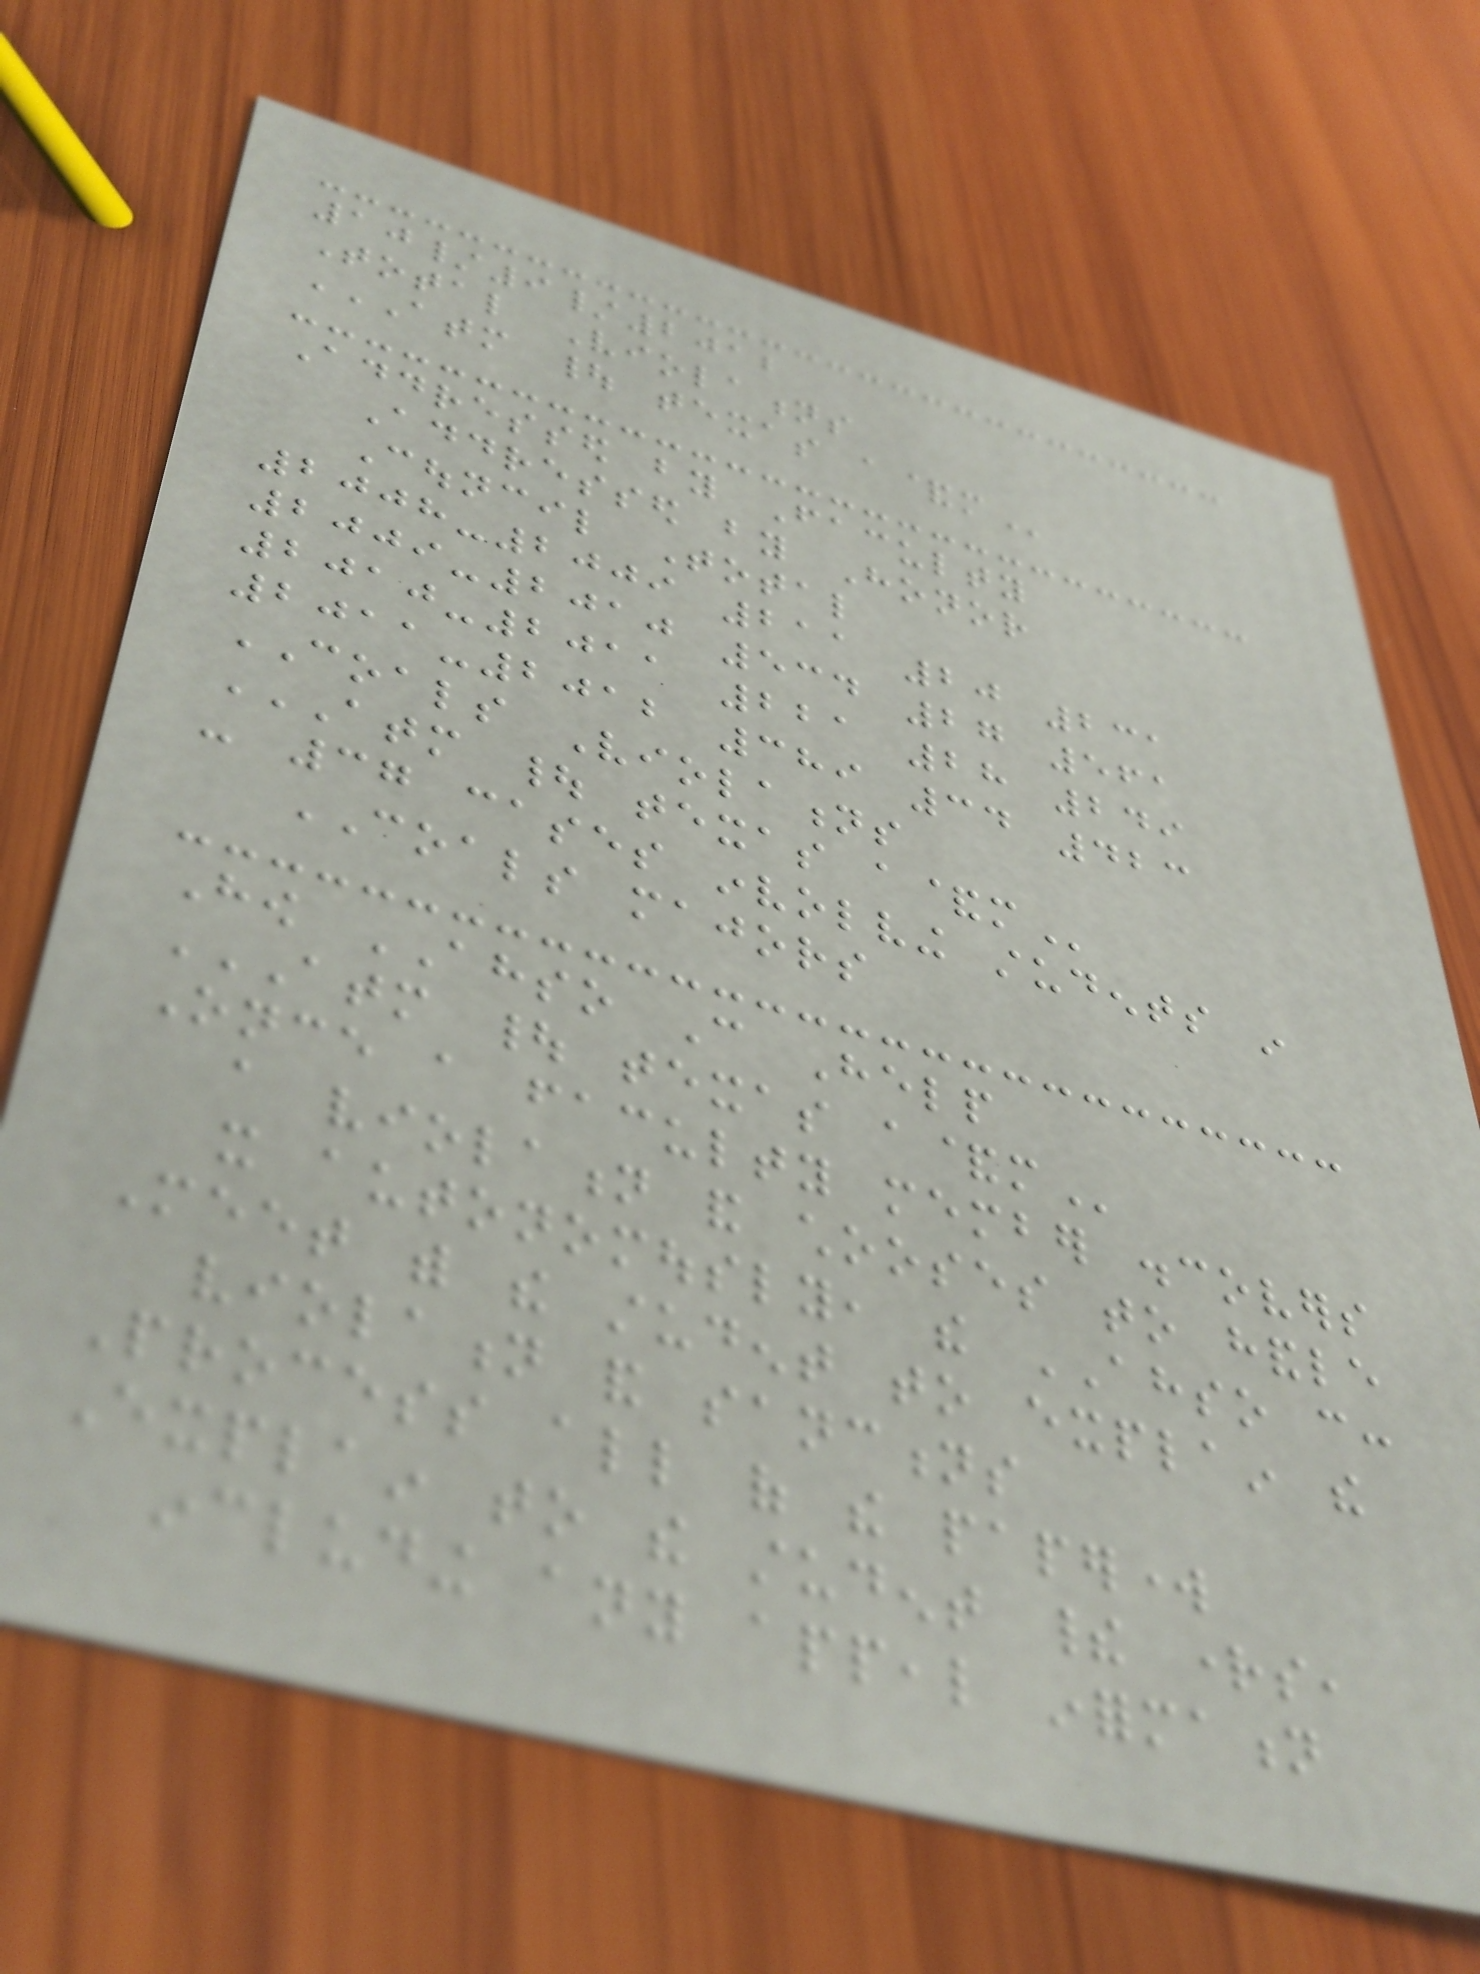10/9/2012
Total Violations
ATM | TEXAS A&M
Addressed by Faculty
Addressed by Honor
Council Total
2008-2009 211 20 231
2009-2010 534 27 561
2010-2011 221 28 249
2011-2012 389 34 423
COALS Violations
ATM | TEXAS A&M
- 37 cases involving students in
COALS majors
How AHSO Can Help
ATM | TEXAS A&M
Once a faculty member discovers
a violation and chooses to handle
it autonomously, the AHSO can:
Meet with the student to explain the
violation and sanctions
Process all of the paperwork
Explain to the student their rights,
including any appeal information
